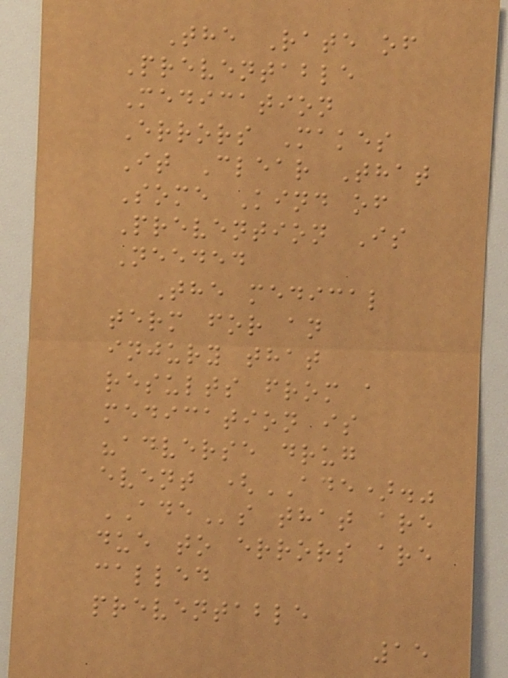The Rate of
Preventable
Medication
Errors Makes
It Clear That
Some Kind of
Prevention Is
Needed
The medical
term for an
injury that
results from a
medication is
"adverse drug
event (ADE)."
ADEs that are
due to errors are
called
preventable
15
